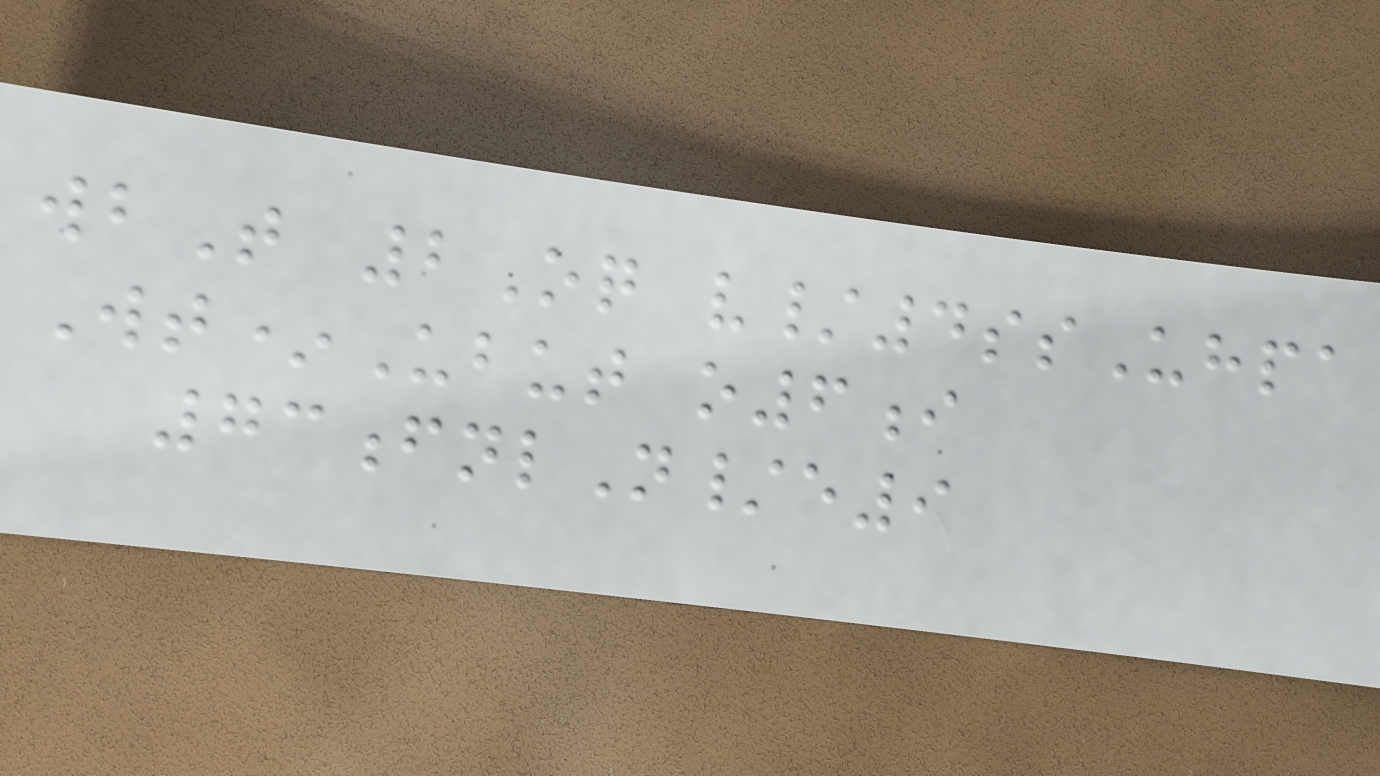wbT 2Oq v/4ssUhpa
Wt*Ubut o6i
73fnlN/e9
